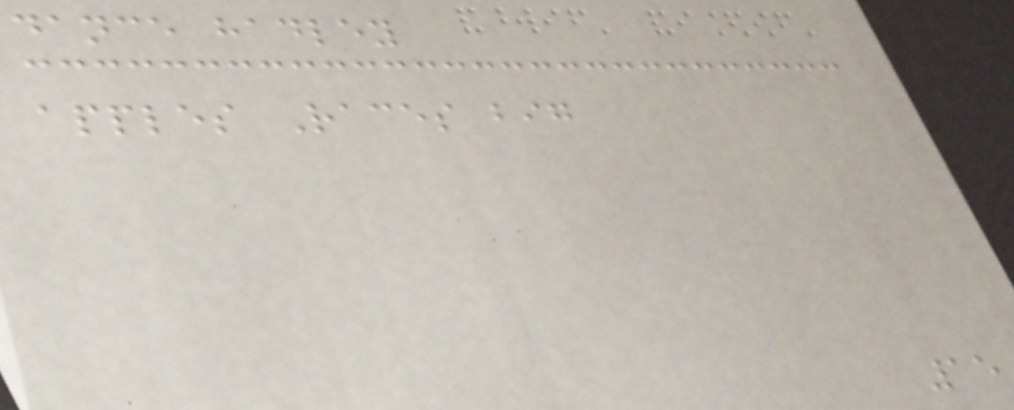dance hadley
apples Races big
15
